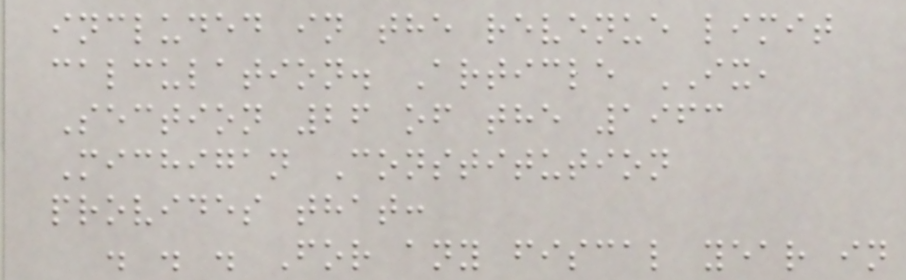included in the revenue limit
calculation. Article IX,
Section 26 of the 1963
Michigan Constitution
provides that:
. . . For any fiscal year in
